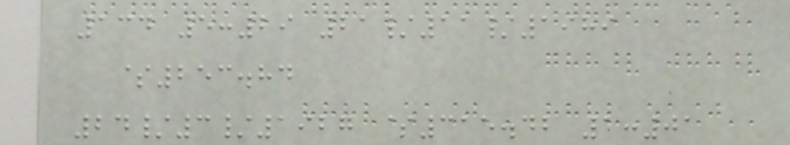134 5:29 21/11/1989
$253.84
24/3/1927 $315.42 1:01
